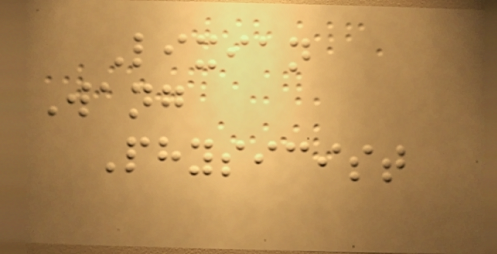Lixian
Wang
Physicist
